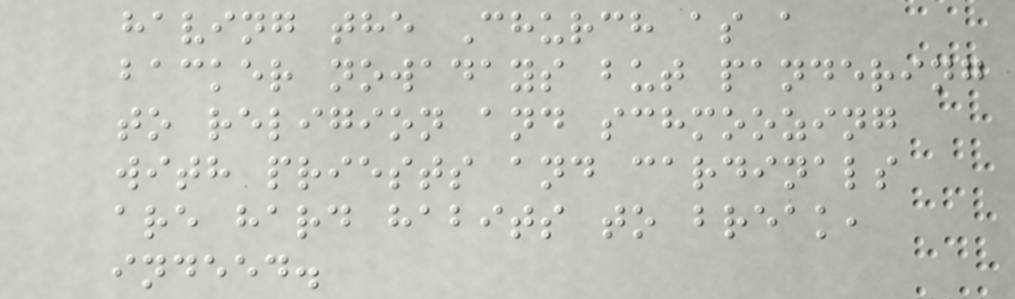having the Church as a
backer nowadays but pandering
to religion and schmoozing
with priests and cardinals
are hard habits to break,
indeed.
